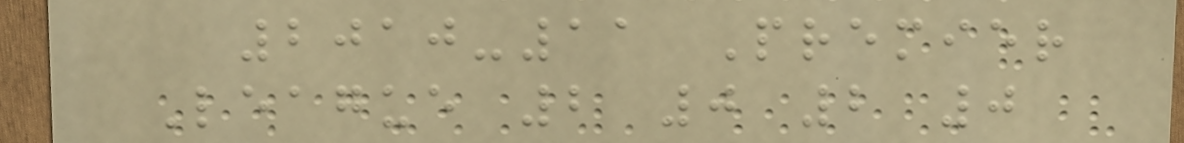2010-11 Premier
League 2 0 2 0
